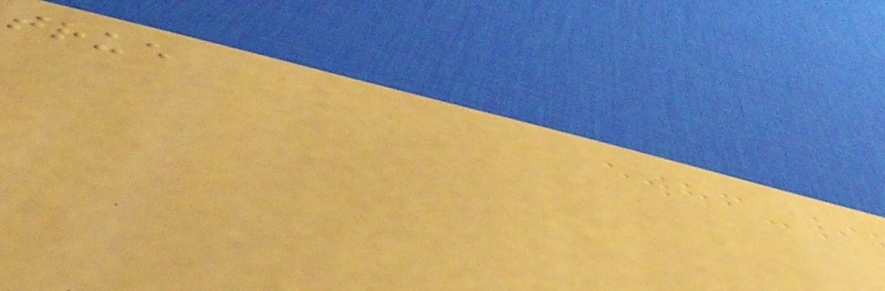true
